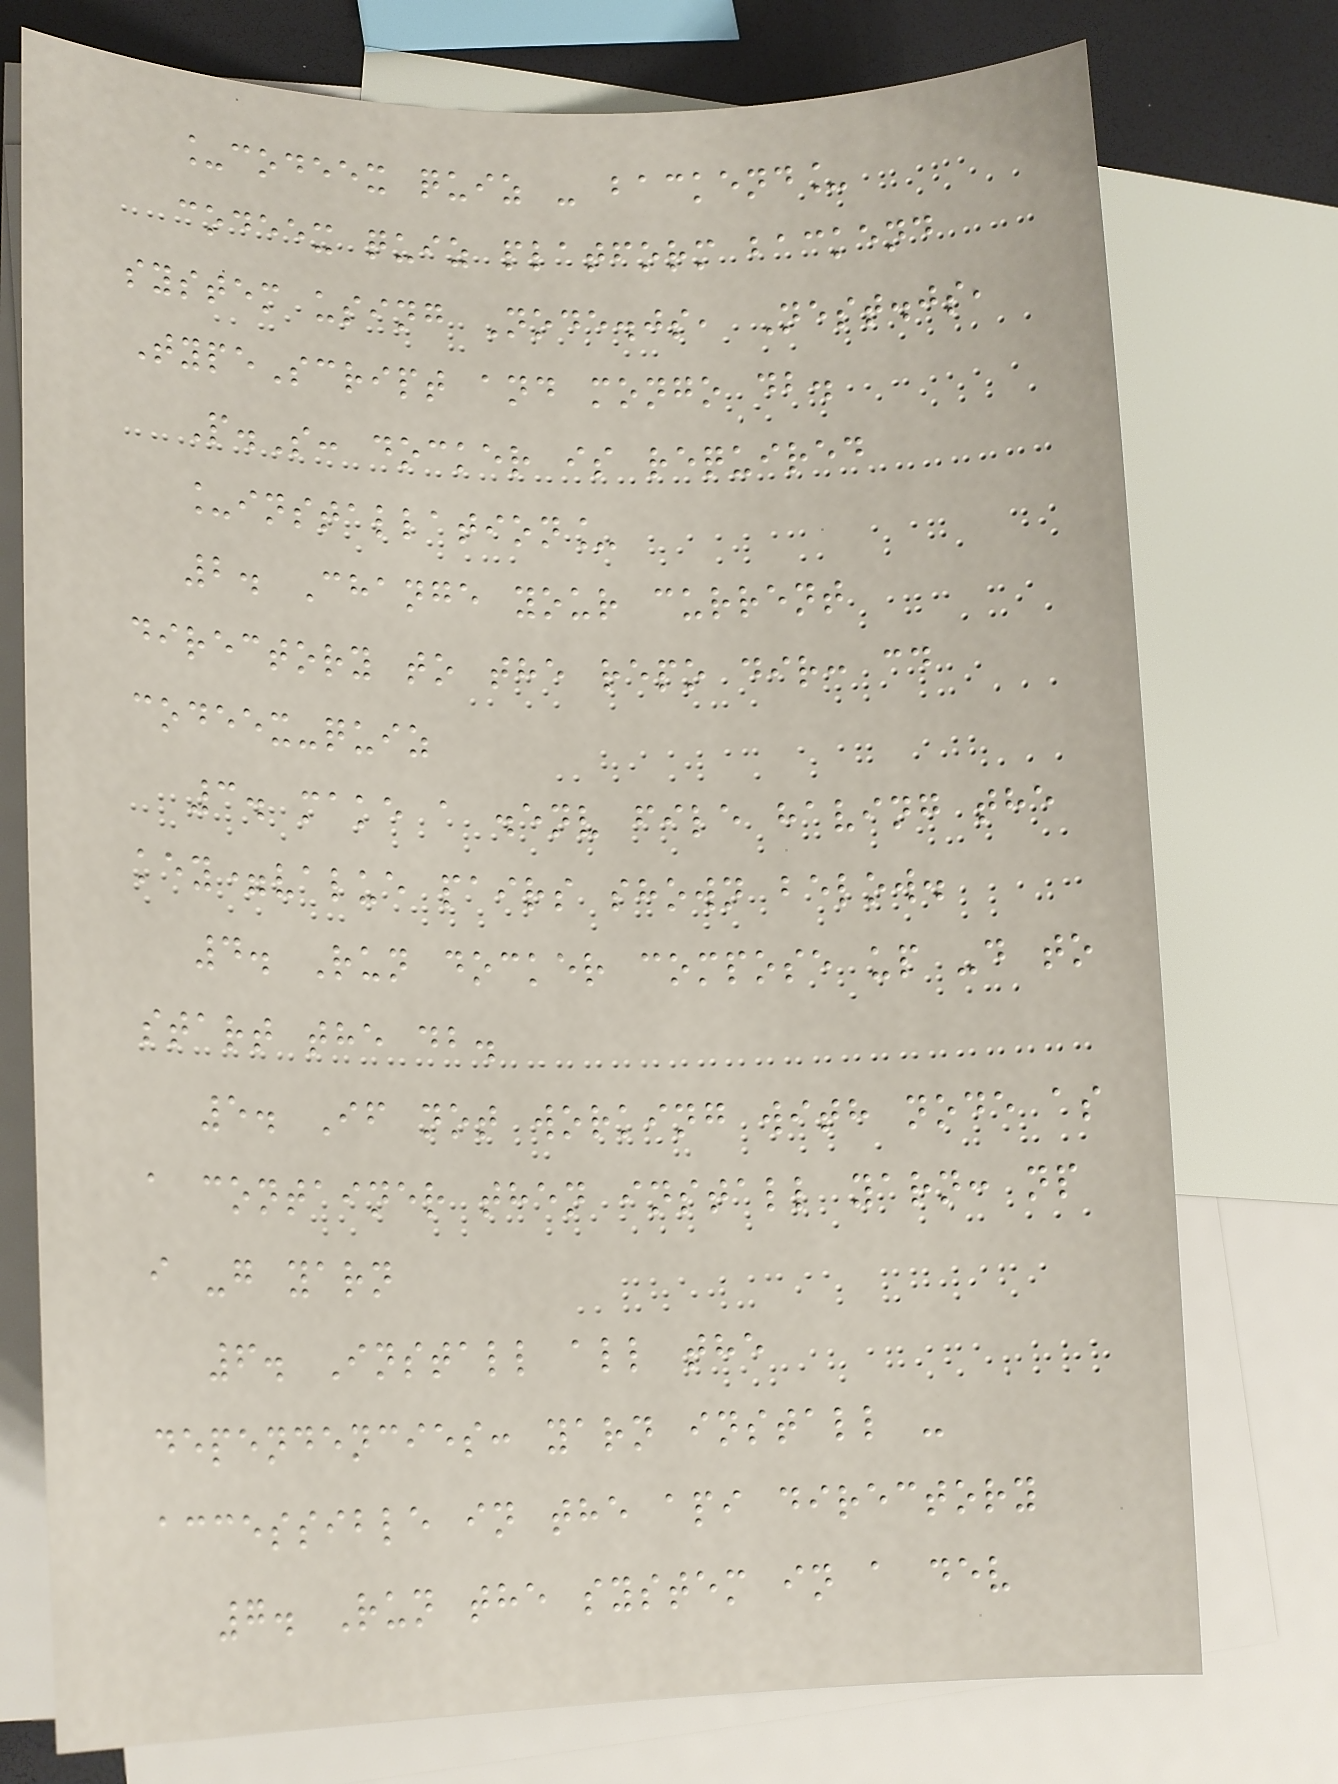_codeex quiz - backend_
codeex quiz platform backend
system using Node.js, Nest.js,
TypeScript and mongo db.
P.S: docker is required
_installation_
2. Change your current
directory to the repo dir: cd
codeex-quiz
3. make a .env file having the
key=value pairs shown below.
4. Run docker compose up -d to
start the db.
5. If not working with node as
a container then install yarn: np
i -g yarn
6. Install all the
dependencies: yarn install -
accessible in the api directory
7. Run the system in a dev
